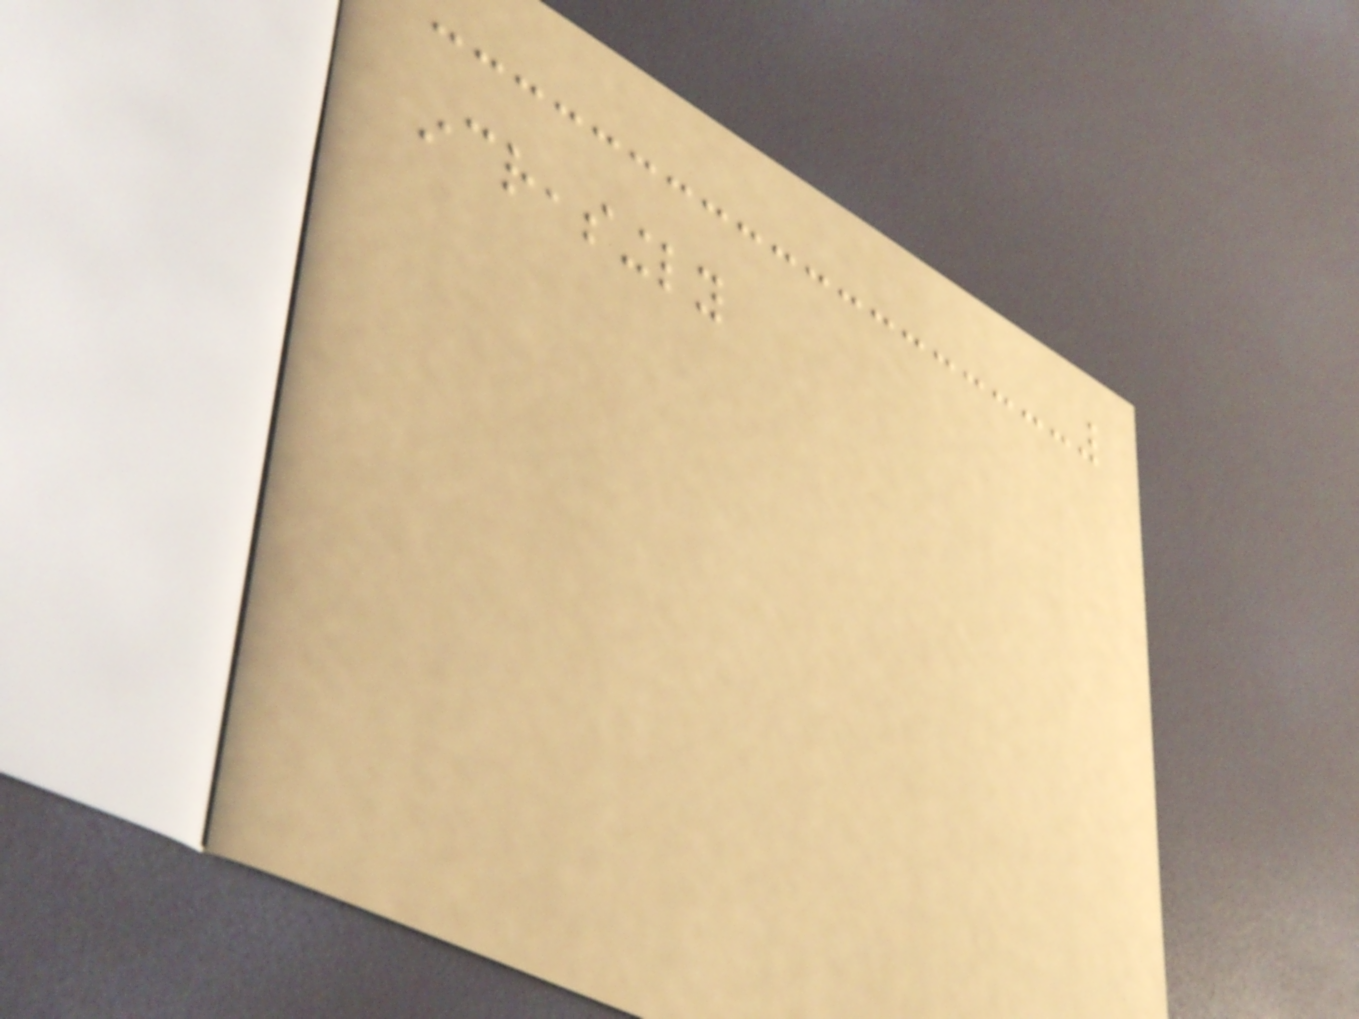increasingly
